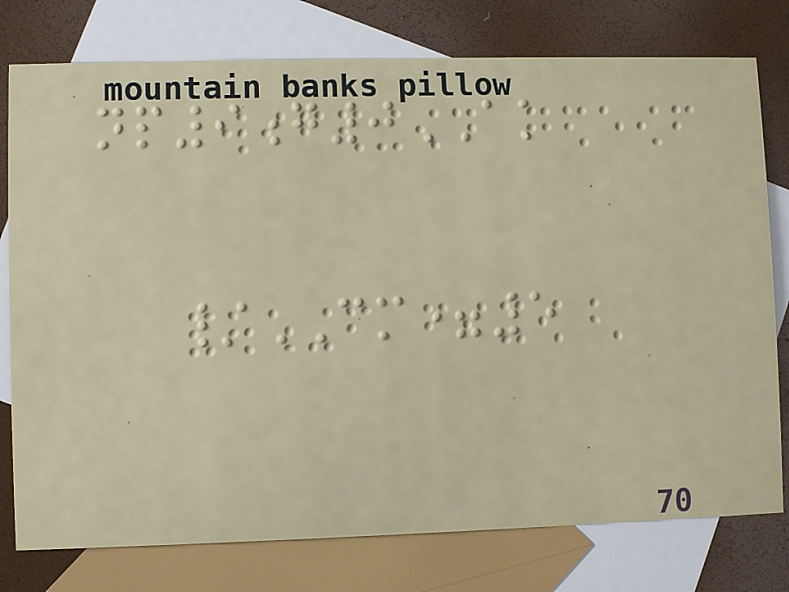np9g0AK
/CM=5
